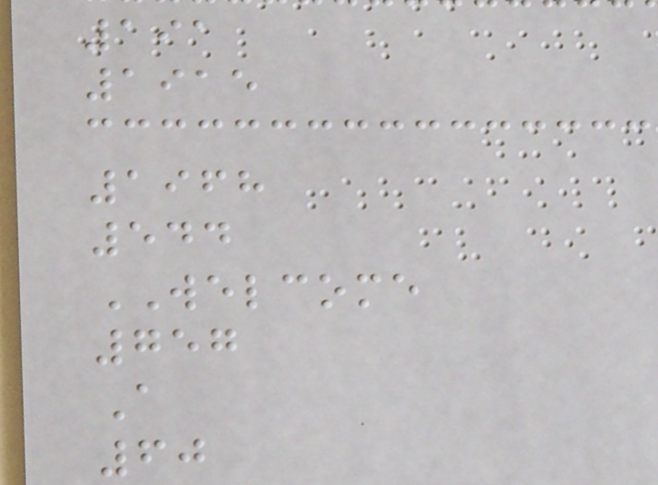191
1915
1968
544
WELCOME
757
A
60
